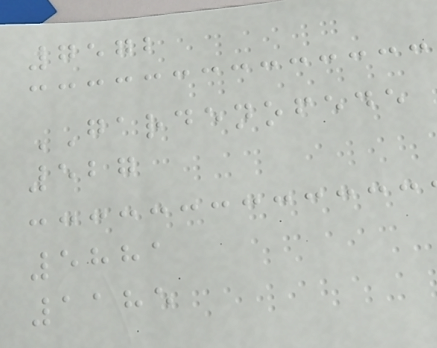7572
GARDENOFEDE
527
5881
1185
